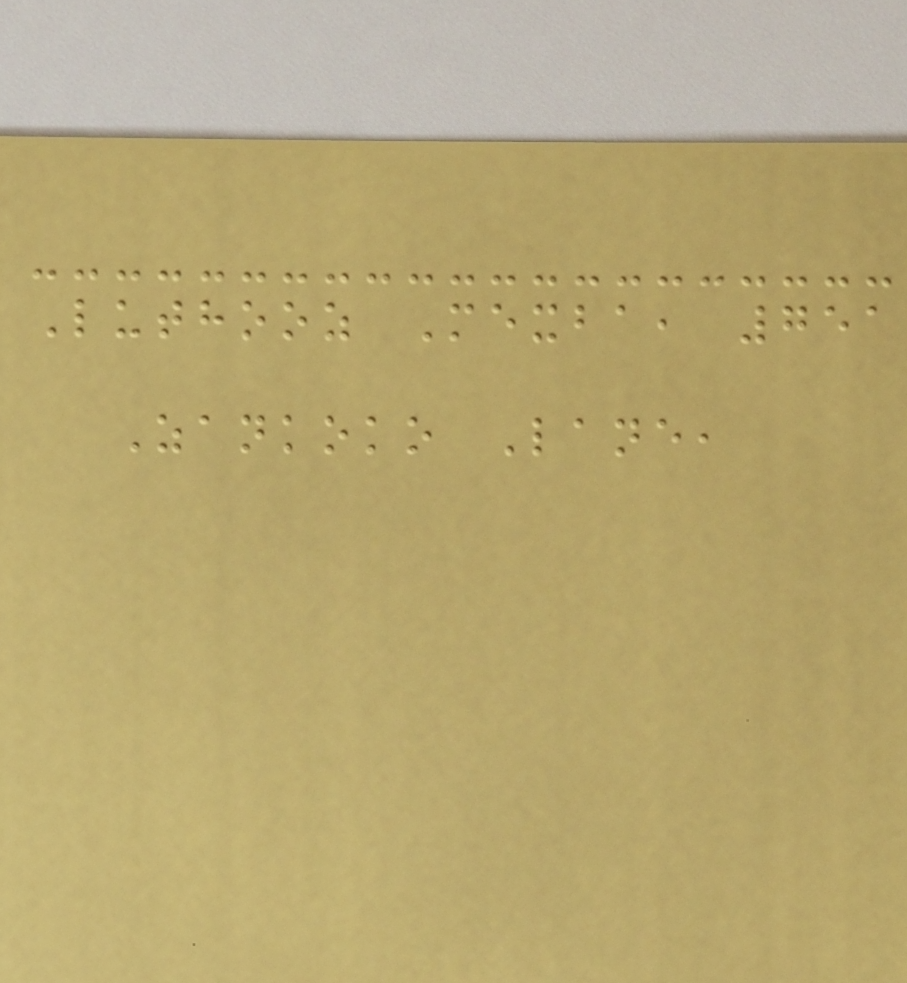Luthooz Mexba, 751
Zankoko Lane,
